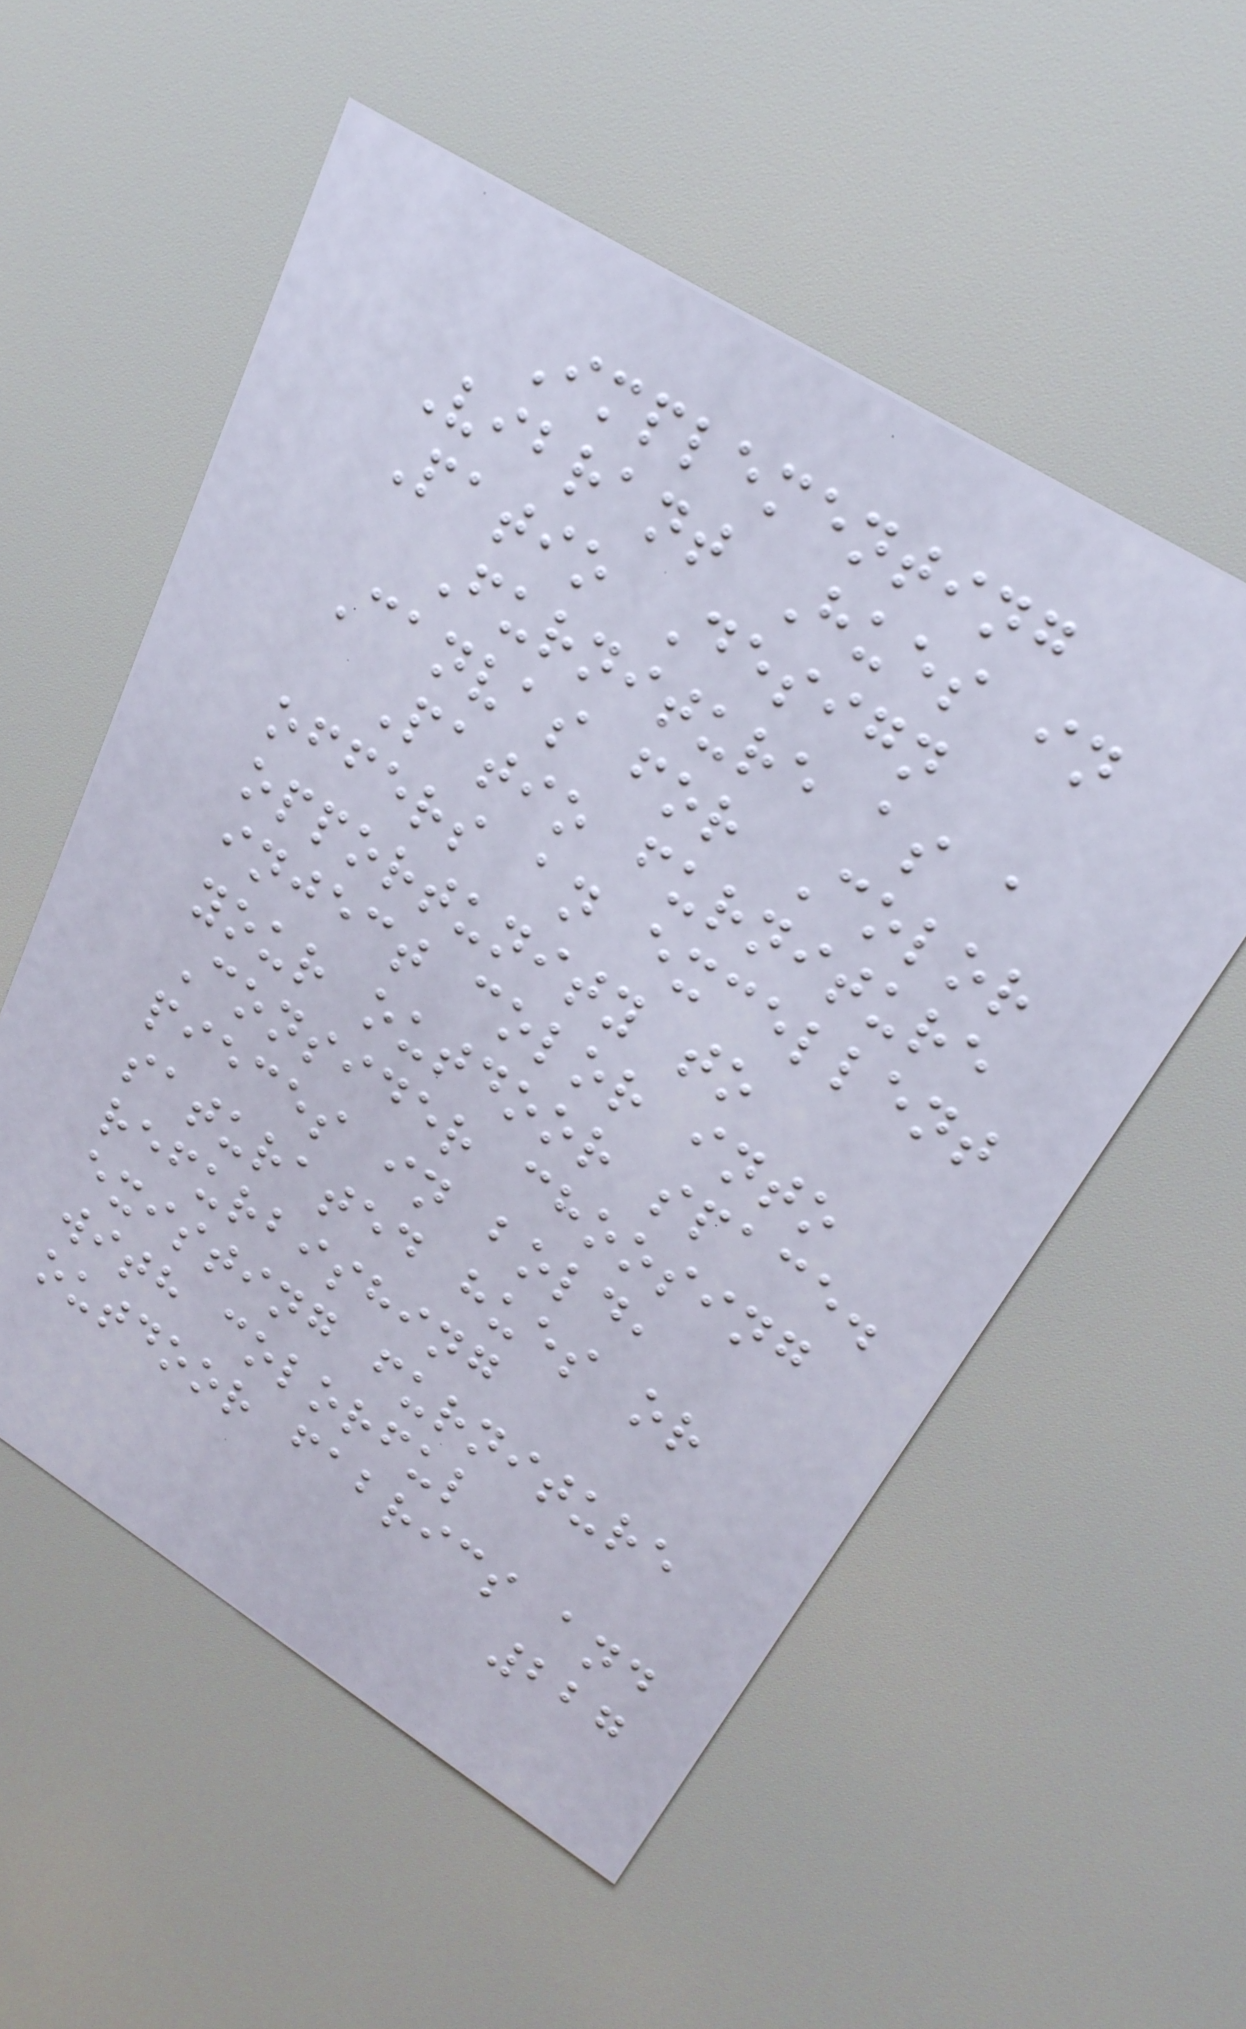Implementing
Vibrant Hues in
Patio Design
Furniture as a
Canvas for Color
Patio furniture
offers an excellent
opportunity to
inject color into
your outdoor space.
Consider choosing
pieces in bold,
saturated hues or
refurbishing
existing furniture
with colorful
outdoor fabrics and
227
